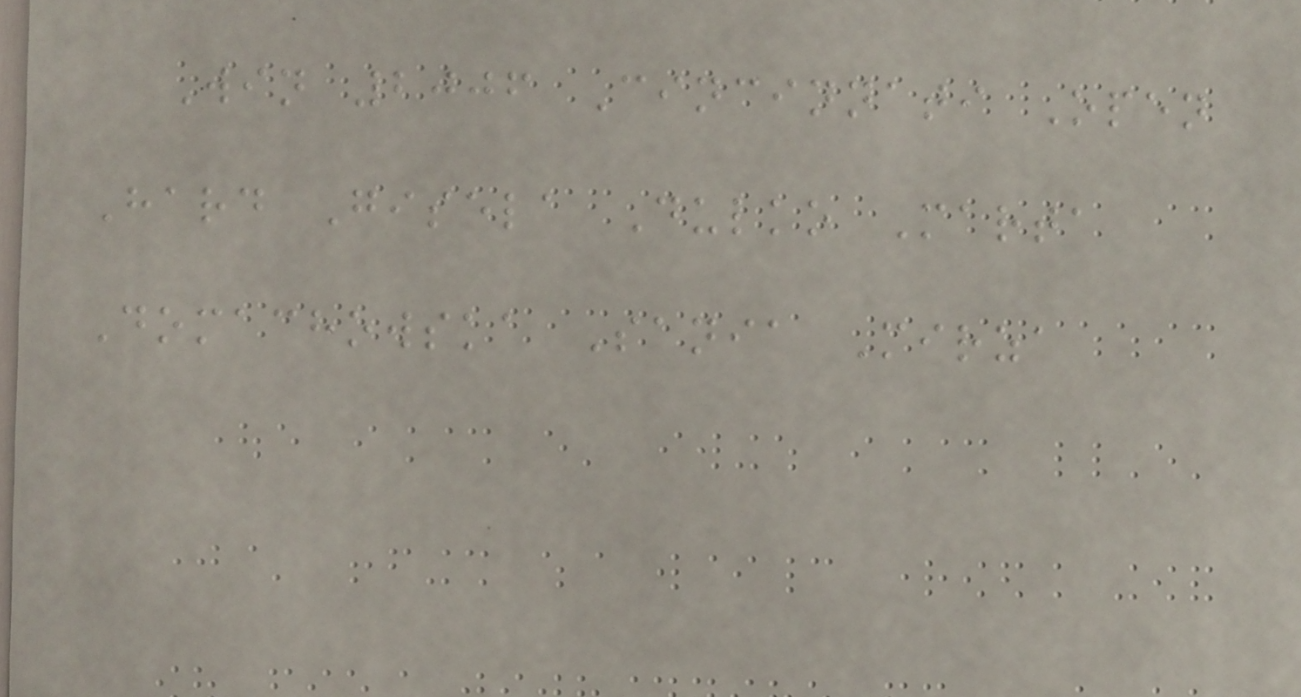Win 2006 Cincinnati Open
Hard Gisela Dulko Marta
Domachowska Sania Mirza
